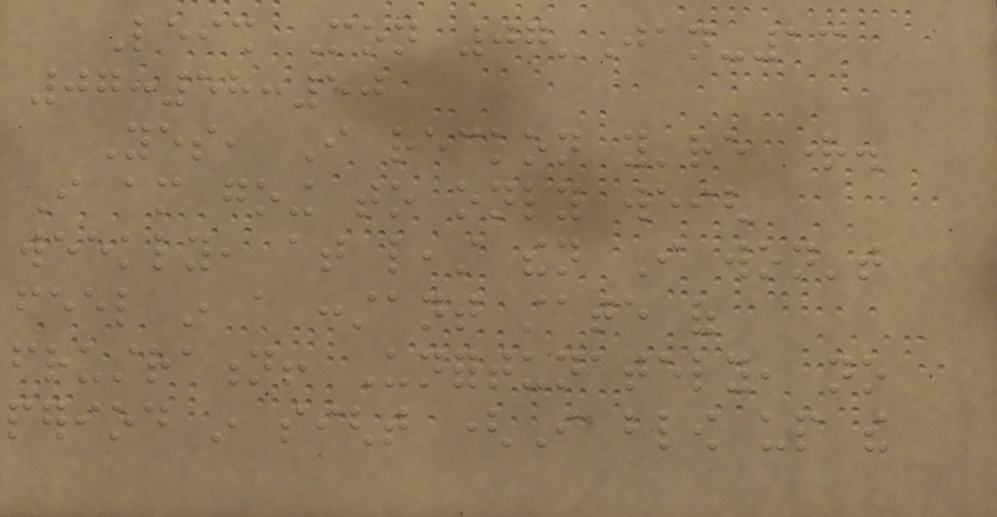Leish Mon 07-Jan-13
07:58:50
Yes, I reckon you're right.
I am going to only weigh
weekly, at least then I won't
feel in a constant state of
frustration! Unfortunately, no
period in sight (I blow up the
